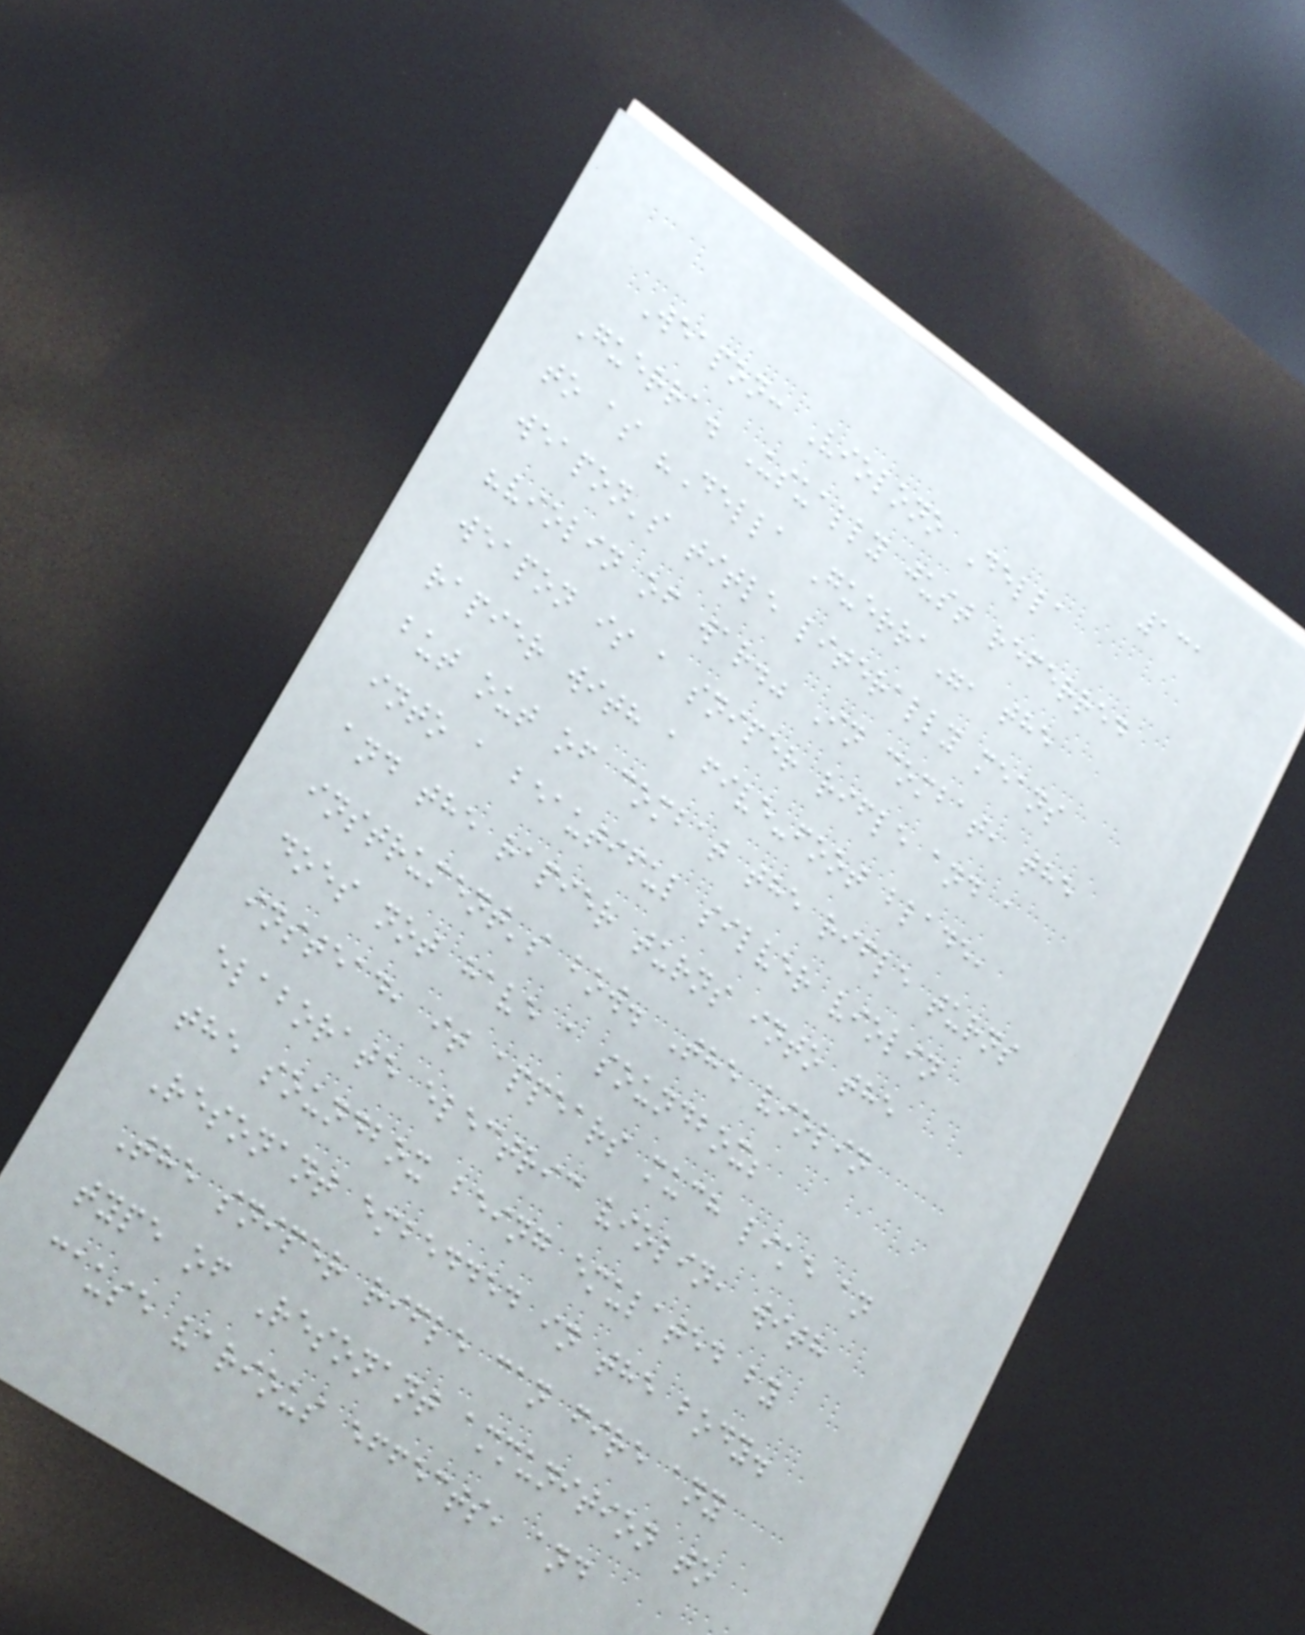131
Weapon: Violono Della
Guerra. Usually just referred
to as "Della Guerra", the
weapon's title literally means
"violin of war." In combat, the
weapon is a sniper rifle and a
rapier with a five-foot blade,
but out of combat the rifle turns
into a beautiful silver violin
and the rapier turns into the
instrument's bow. The violin
does not have a soundbox;
instead, it appears much like an
elaborate electric violin, with
the soundbox being emulated by
Resonant embedded in the body.
The sniper rifle can fire any
type of Resonant ammunition to
cause various effects, and
